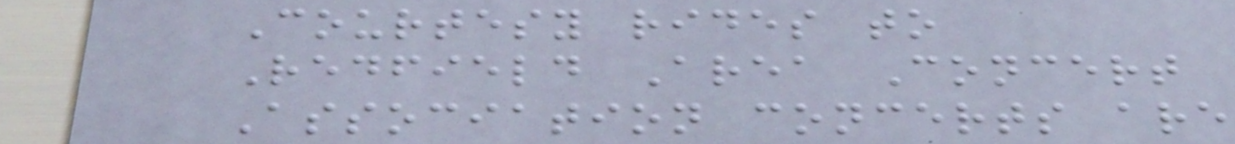Courtesy rides to
Redfield Area Concert
Association concerts are
